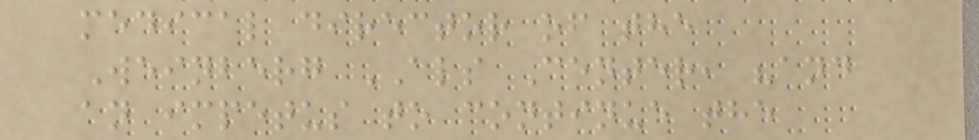medical director of the
Weinberg ALS Center, "and
an impetus to continue the
